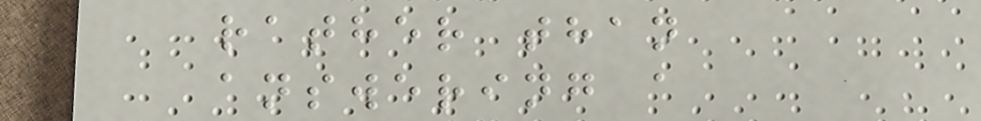rather than
answering a
